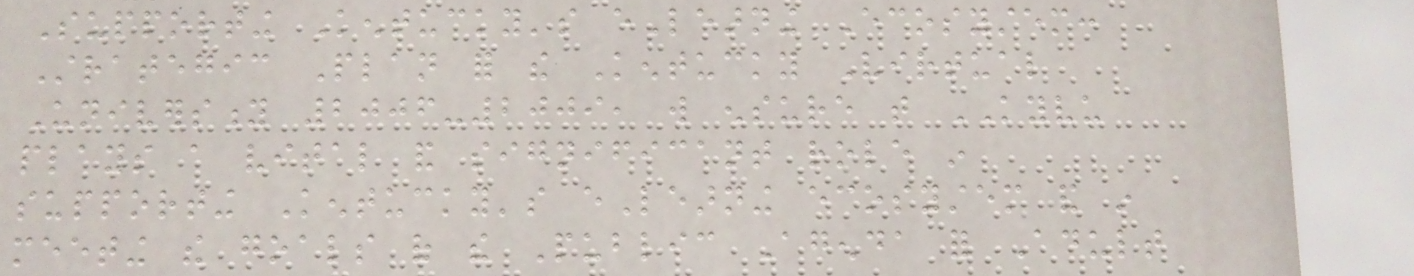Supporting Kentucky's eLearning Ecosystem:
Strategic Plan for the Kentucky Virtual
University 2006-2009, will ensure that KYVU
plays a vital and significant role in
supporting Kentucky's eLearning ecosystem and in
meeting the goals of the Public Agenda for Adult
